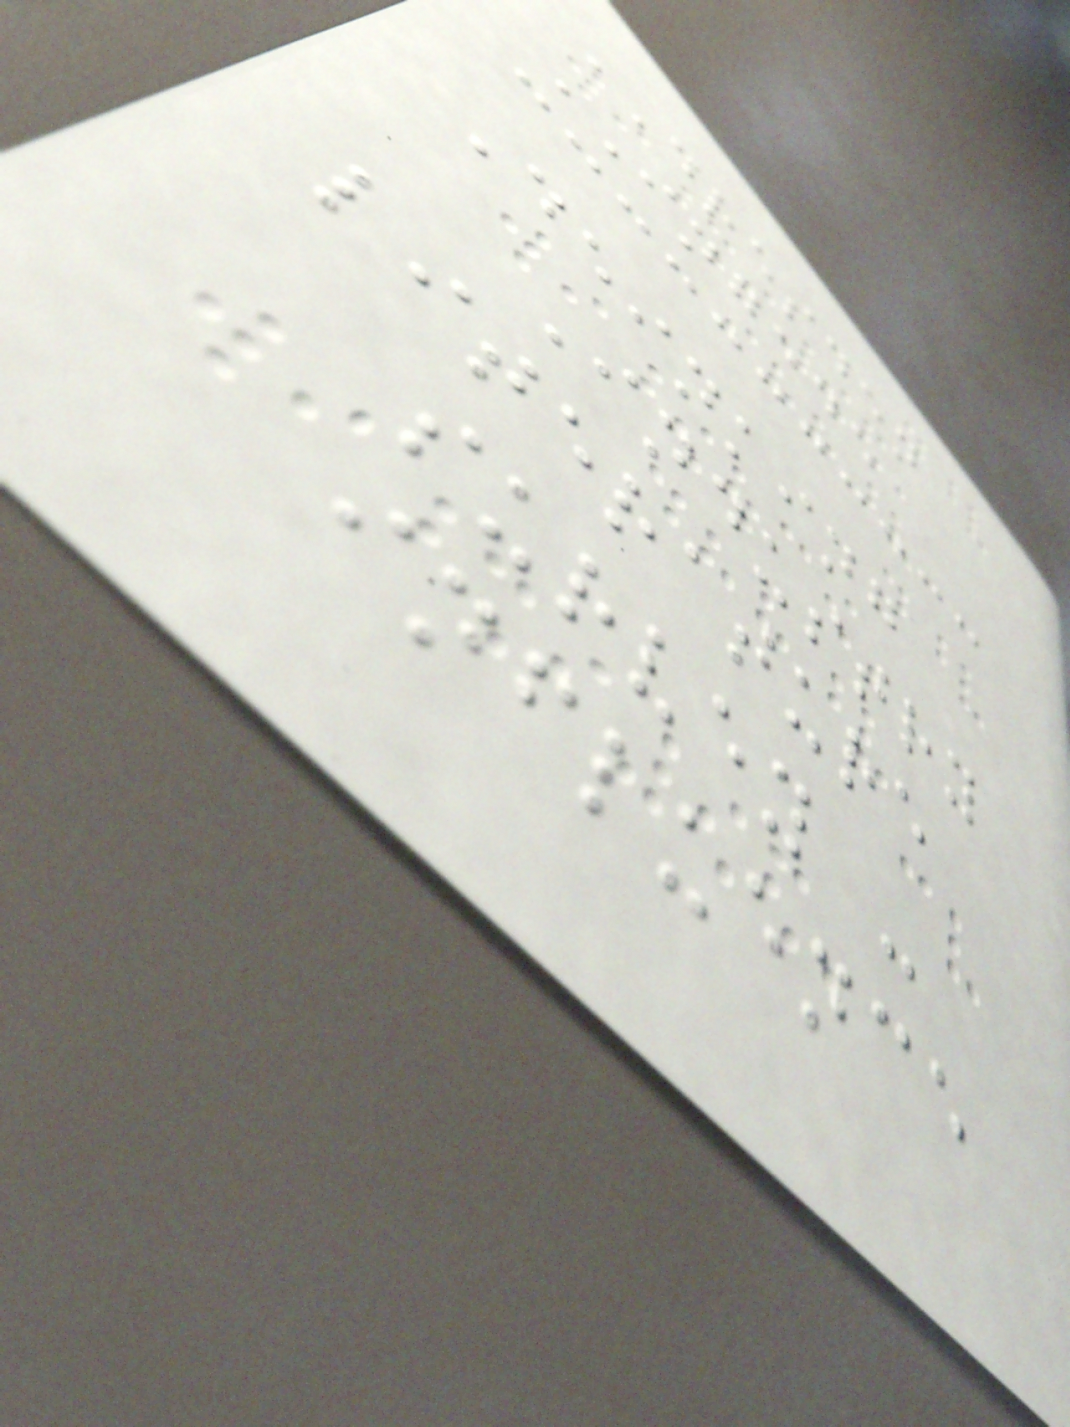DRESDEN
INGEDE
Deinking
Industry
literature
survey -
influence
